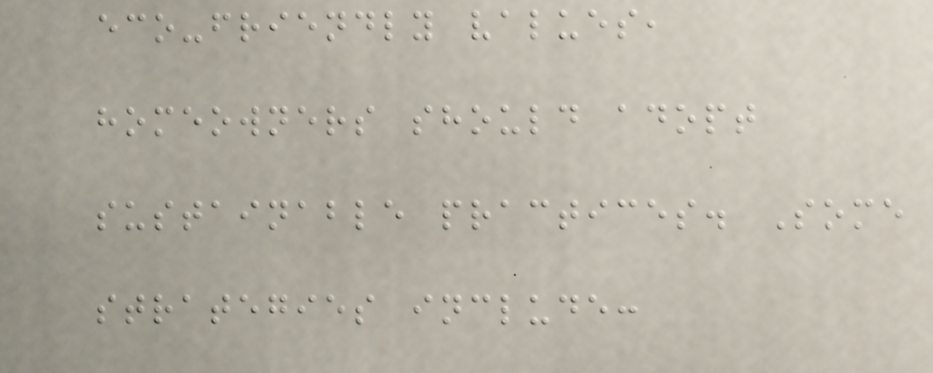eco-friendly values,
homeowners should adopt
sustainable practices. Some
strategies include:
